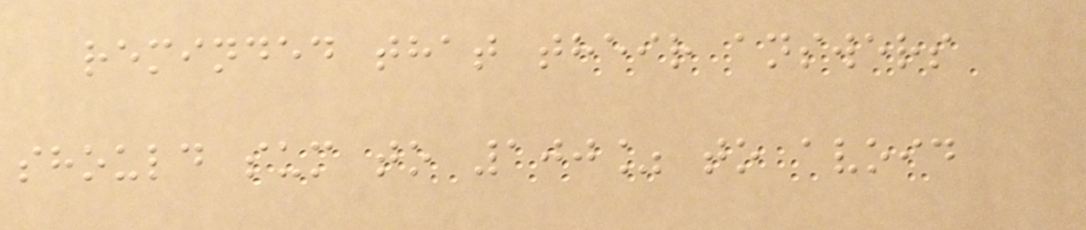reminded that their answers
should sum to 100% to avoid
